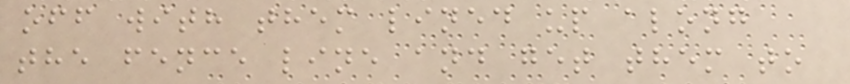off with them lined up along
the fence line and get them to
